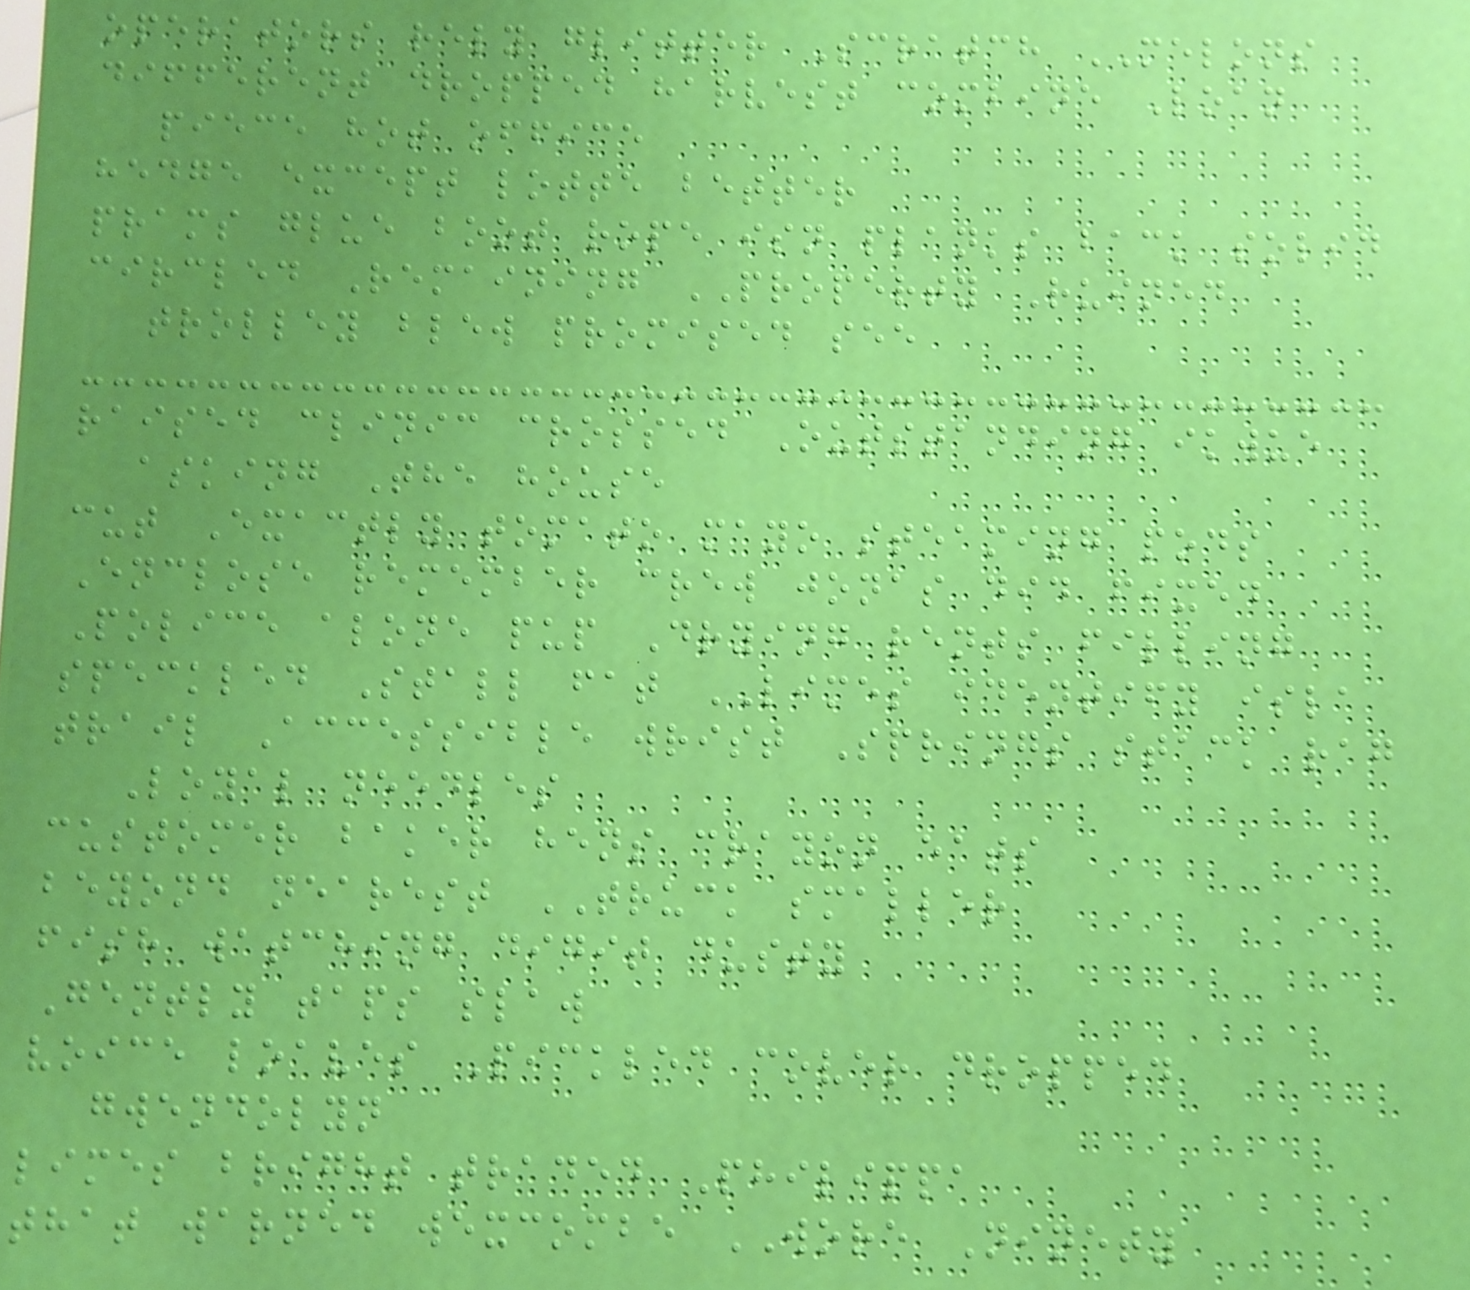operators rely glitter Scratch MELONS
different dropped harvest combine Loan
piece hot office
hedge except lotte better
prams glue boot rope isn planks back solid
circled Remaining PROPERTY Ruined
trolley blew promised see
raised clinic crossed Outstanding ikwue
asking The house
cut Exactly tomato mayo steaming pods
Enclose remember crew jonas did fixed
Police alone pup Drying rents filling
speckled Stall fat LIMES identify isla
trail Accessible wrist Springs stack rag
Loyal needles
customer baker hens crayon eats
beyond nearest TRUCK smaller
fish watching digit dusty
Gently taps slaw
voice loaves Pickled cover dropped
gwendolyn
limes bright traded Philippa
that warned wexcombe WORE Ninety
